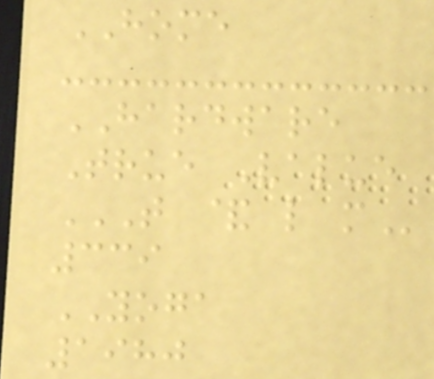HOME
HARDWARE
True Value
T & L M
339
YOGA
1980
